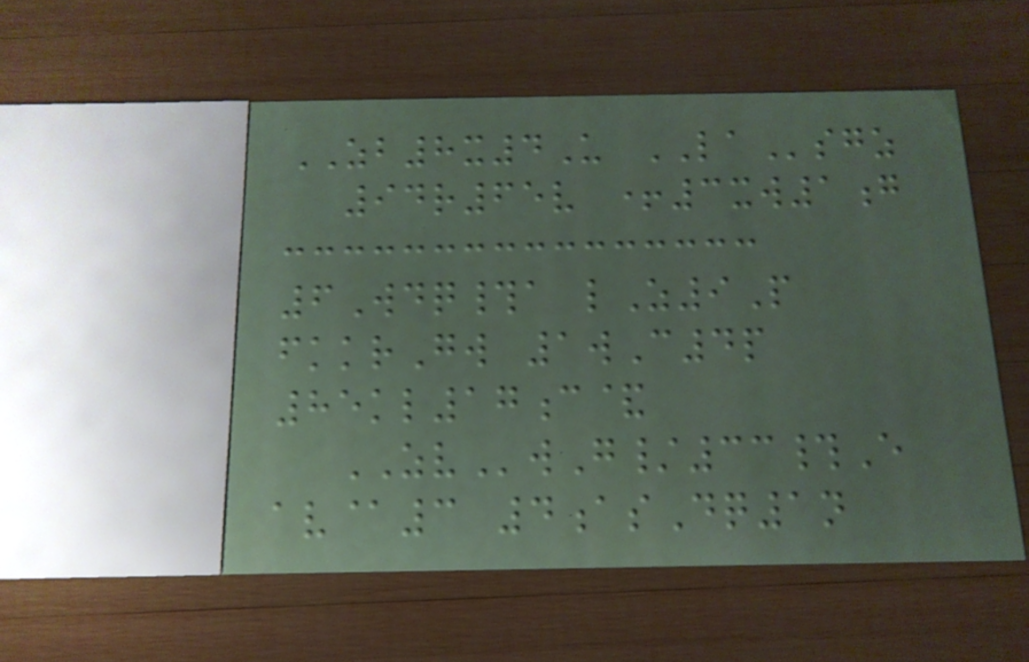ZB8x4U LAsgz
94r65v +3xw1g
6Wdq#a lZ9P
fkkrGw 1wC4p
85kl17c&
ZVwG/33#E
av@3 4asDq1n
